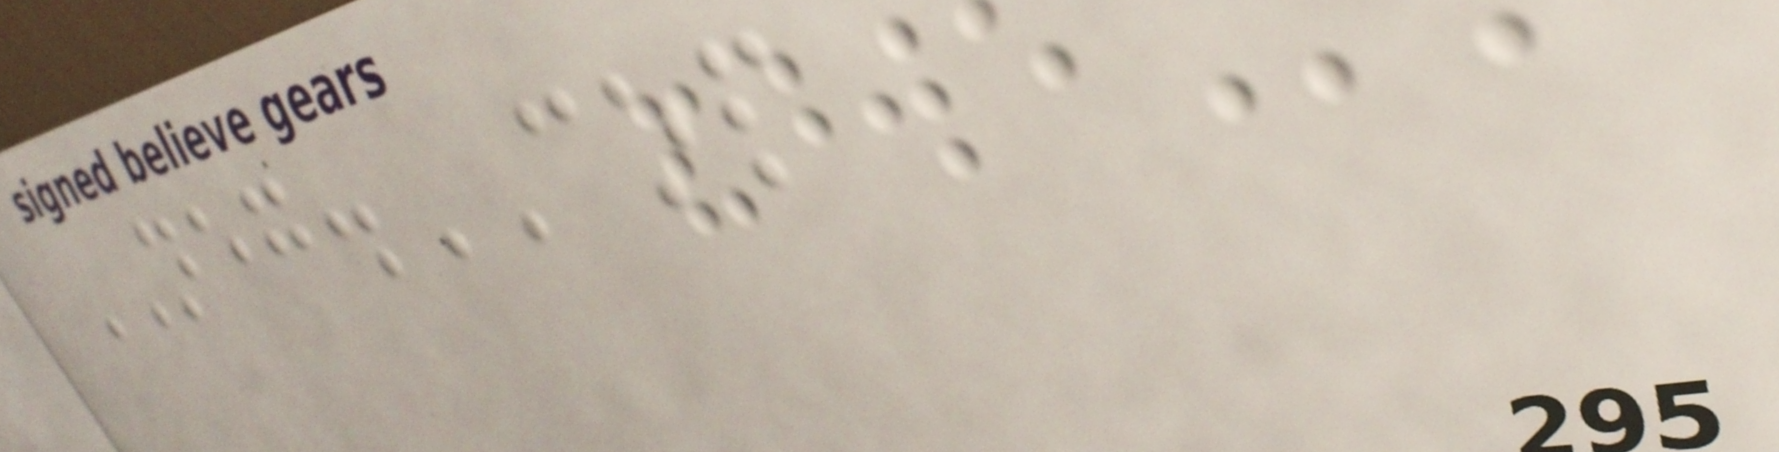NEG.COP
